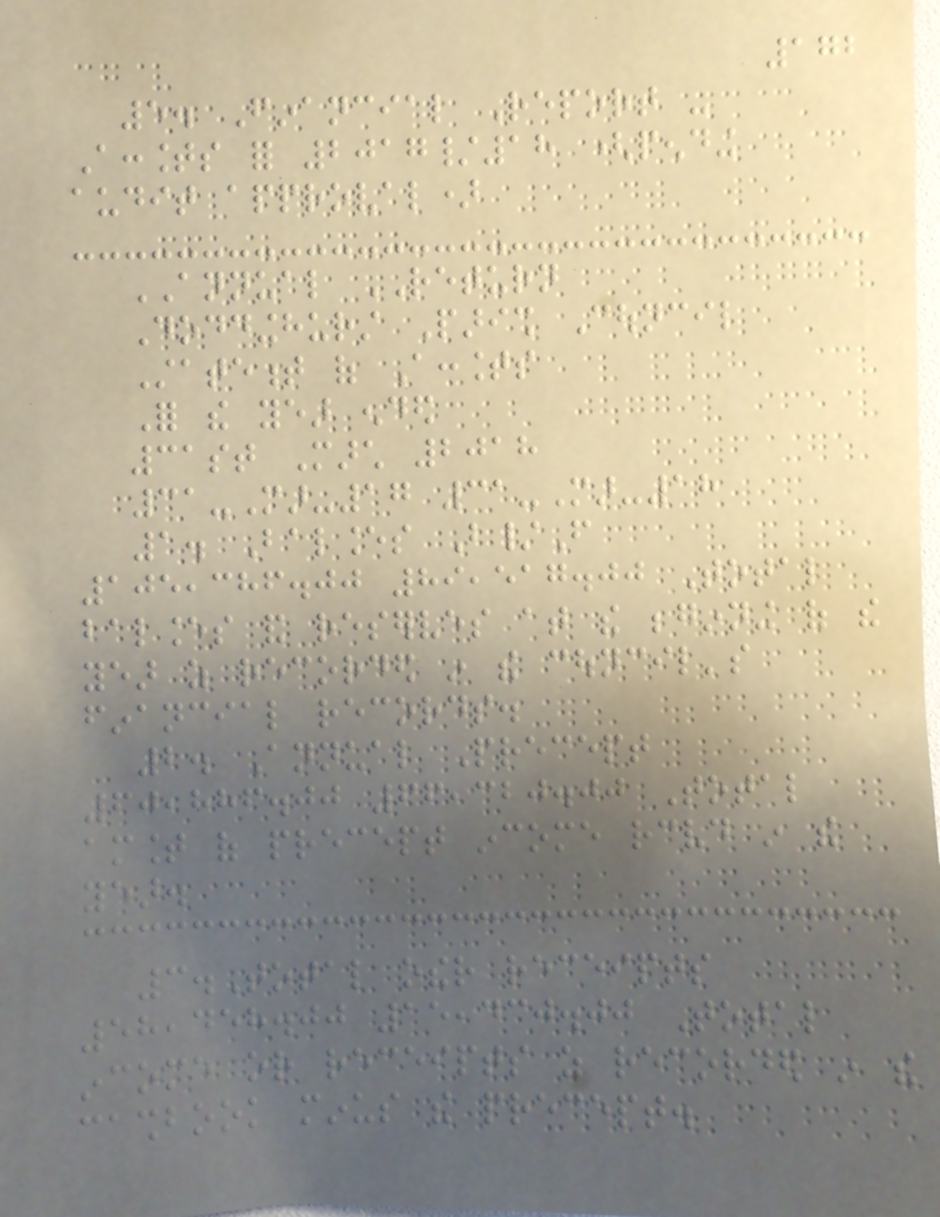172
5. Financial Report -
Accounts for 2017/18 (pending
audit approval)
ANNUAL RETURN
Doddinghurst Parish Council
Statement of Accounts
For the year ended
31st March 2018
31-Mar-17 31-Mar-18
1. Balances B/F
105,386.00 89,517.00 Total
balances and reserves at the beginning of the
year as recorded in the council's
financial records.
2. Annual Precept
60,886.00 66,320.00 Total
amount of precept income received in the
year.
3.Total other receipts
58,458.00 15,430.00 Total
income or receipts as recorded in the
cashbook minus the precept.
